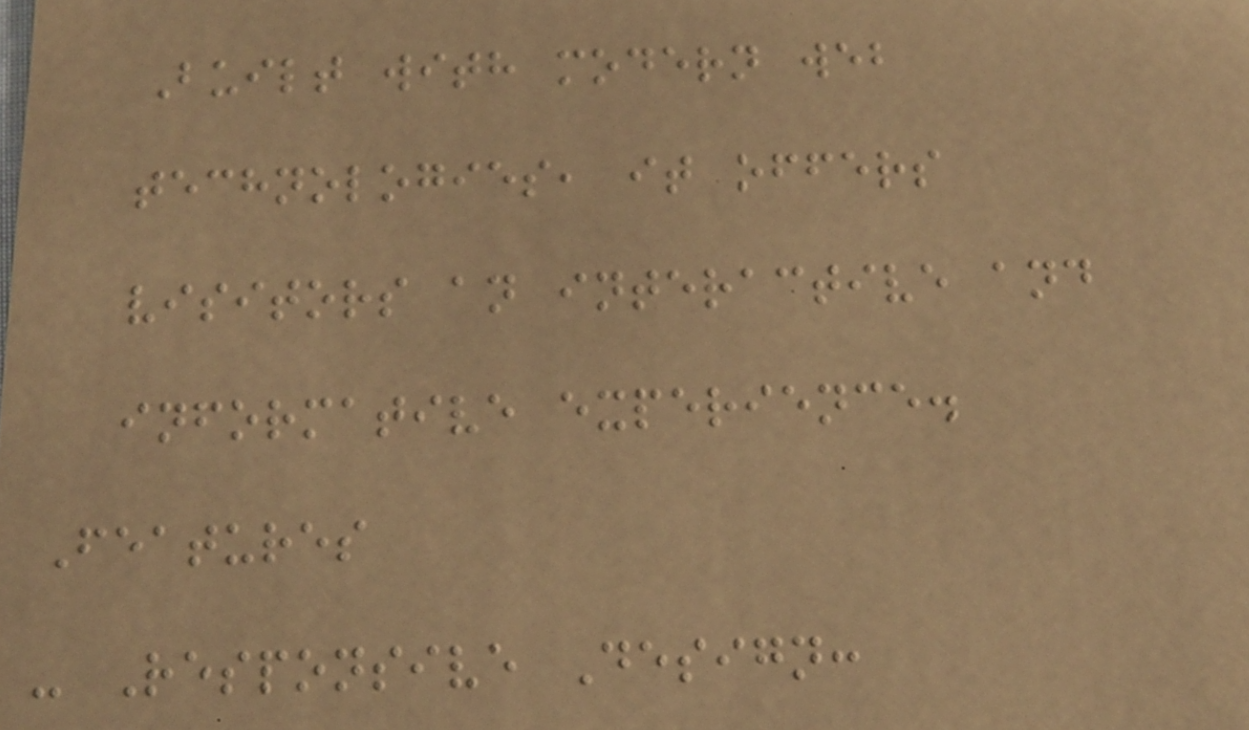Built with modern web
technologies, it offers
visitors an interactive and
informative experience.
Features
- Responsive Design:
